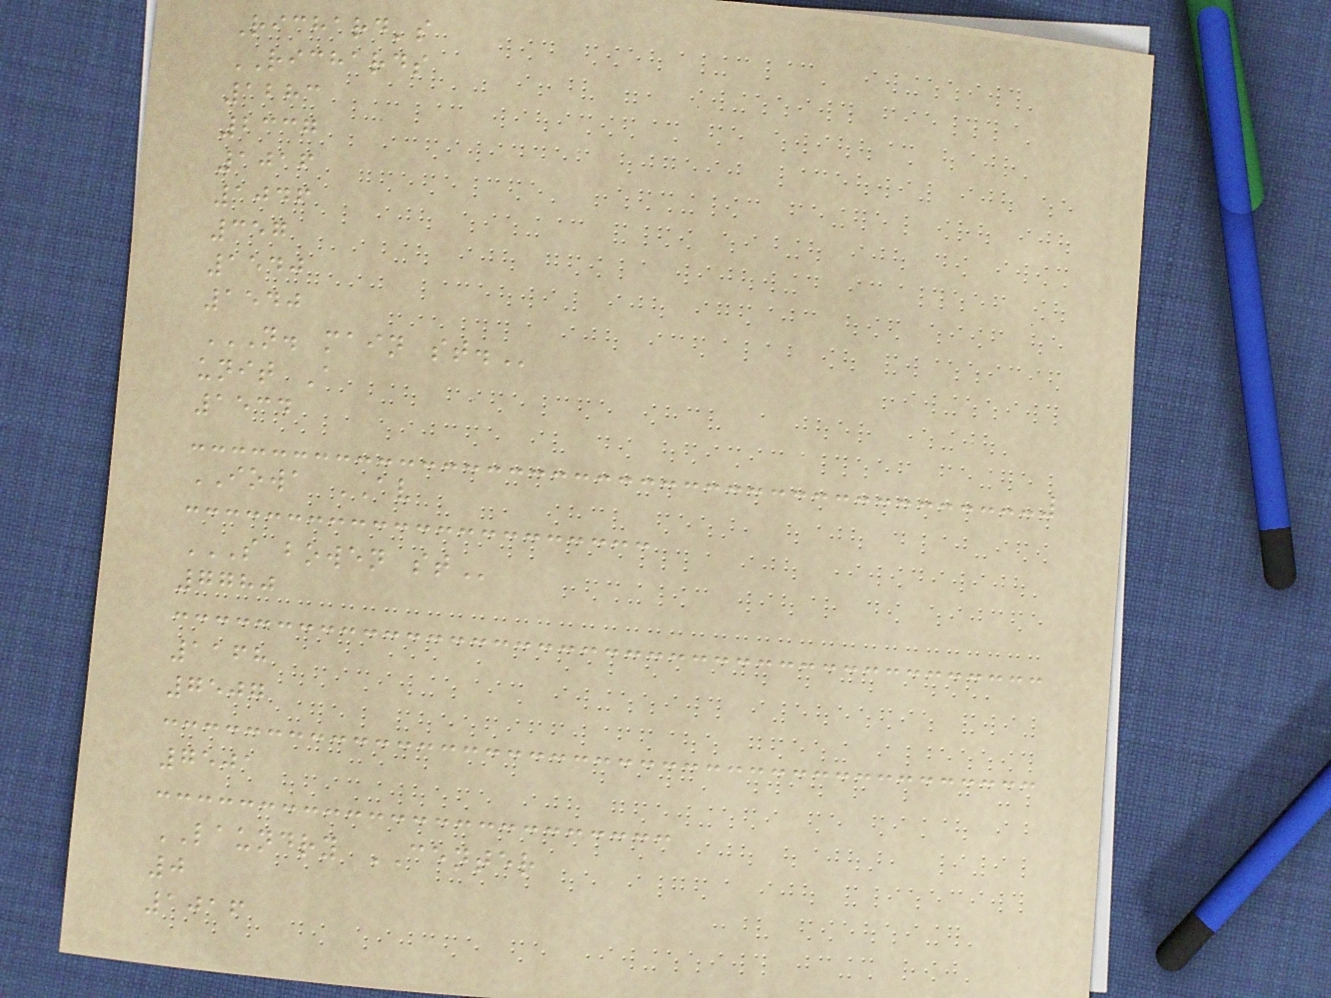Richard's
RICHARDS
1283
2337
1016
1046
357
1540
1540
N. MAIN ST.
unit A
1534
IOWA AV
S BOWEN ST
7780
1168
7507
7501
LAUNDRY CENTER
0
1016
